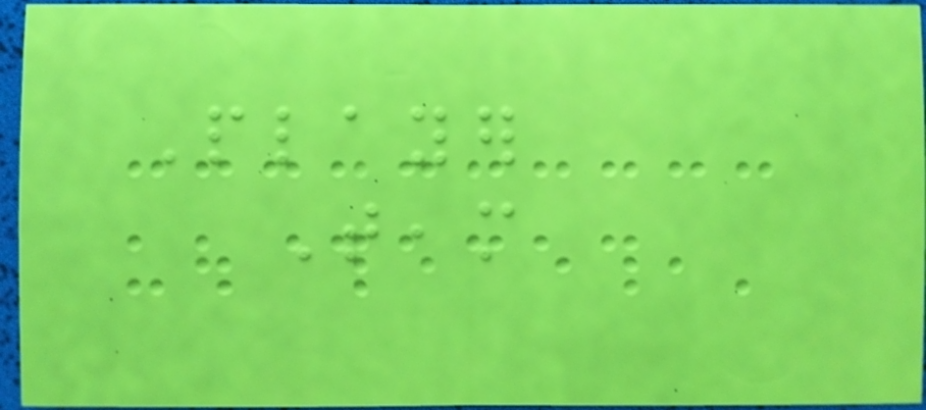Player
Team
